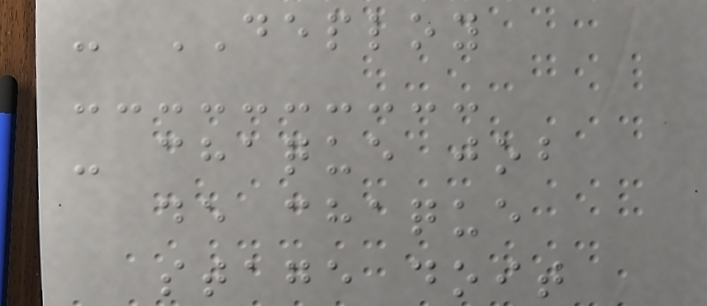- DEPLOY
- chaque job
de chaque
stage doit
